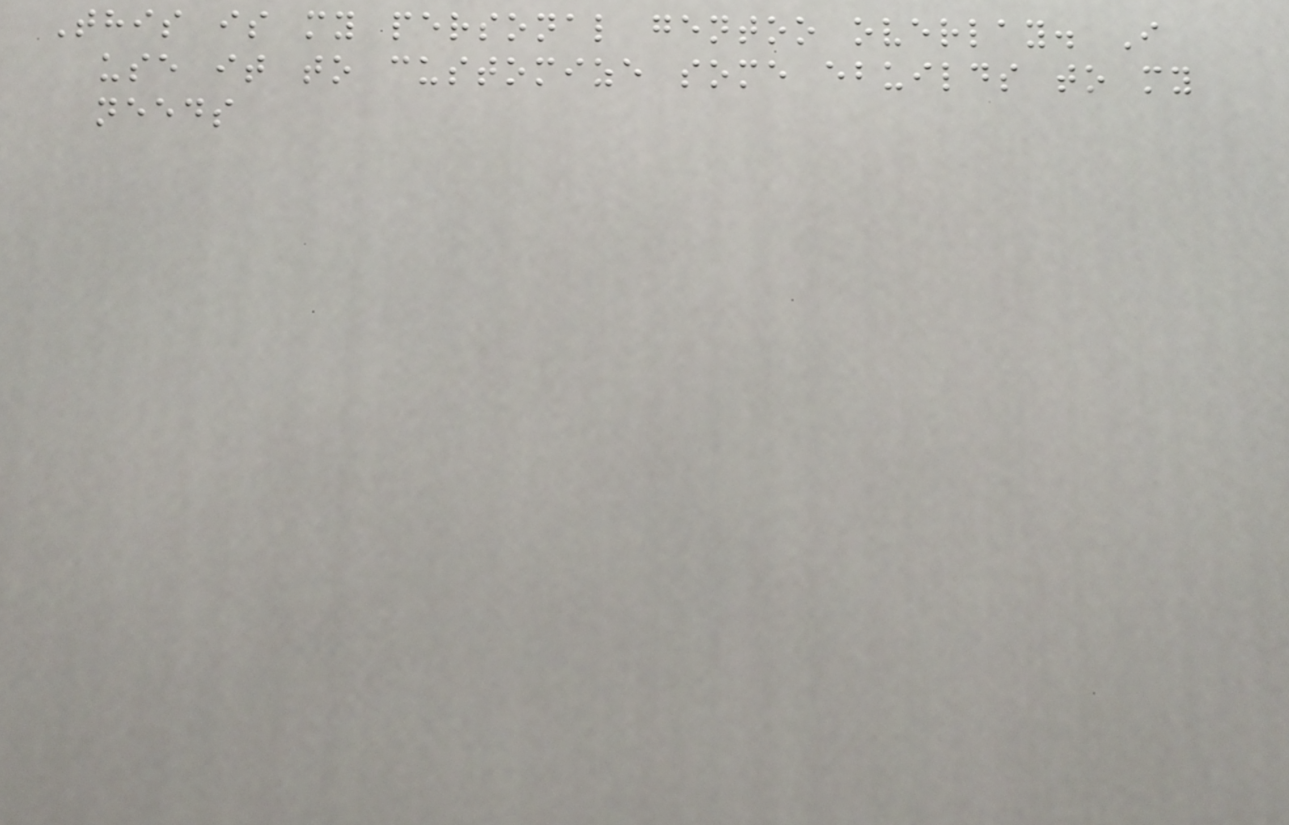This is my personal gentoo overlay. I
use it to customize some ebuilds to my
needs
